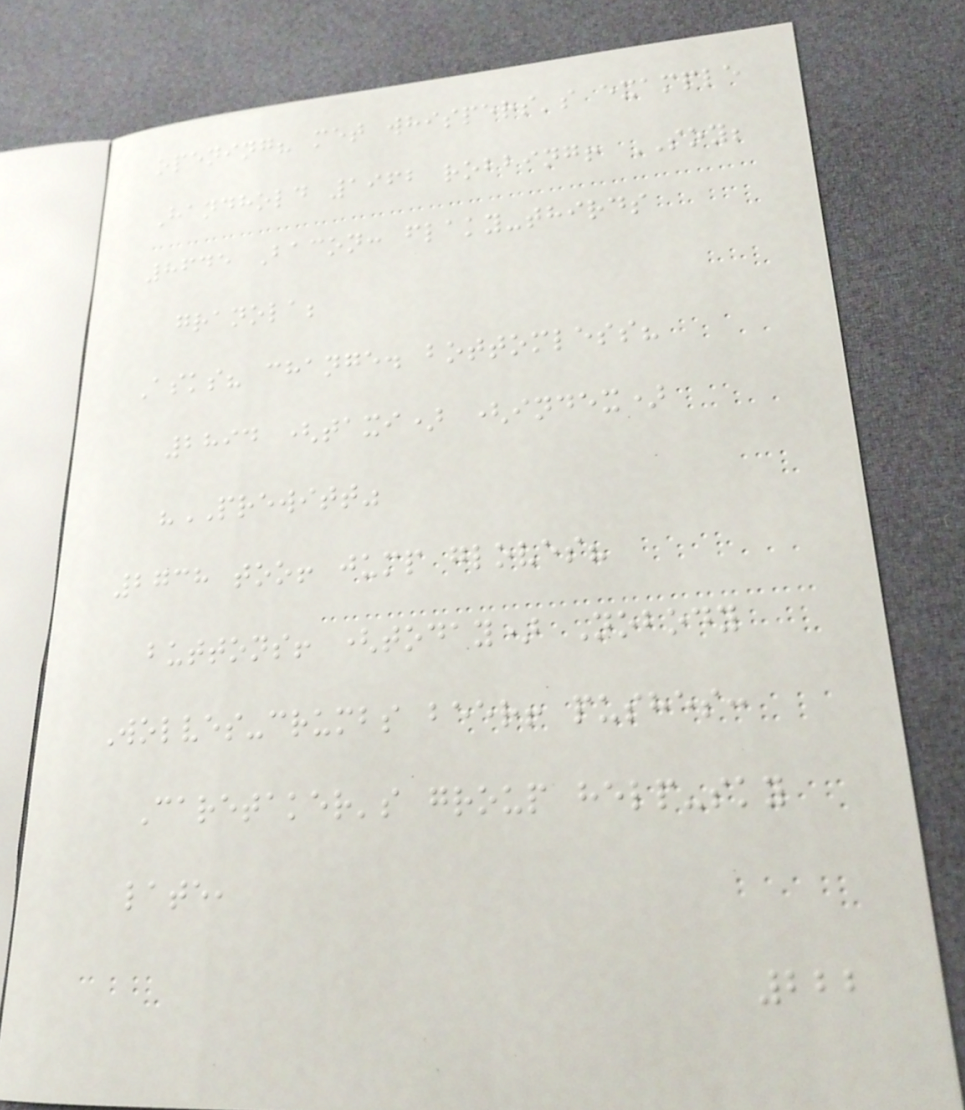opening? met whispers's example
Handhold 1962 robbing! SOY;
8645 Bacon: flaky-thirds
granola;
Asks? change. bottomless?
2894 (taxi) (index)
"PREWITT"
2738 too! jump gloves?
buttons! (today) Nobody
Wolves-crumbs beer! pushes:
Caretaker's group help-sky
late,
222
